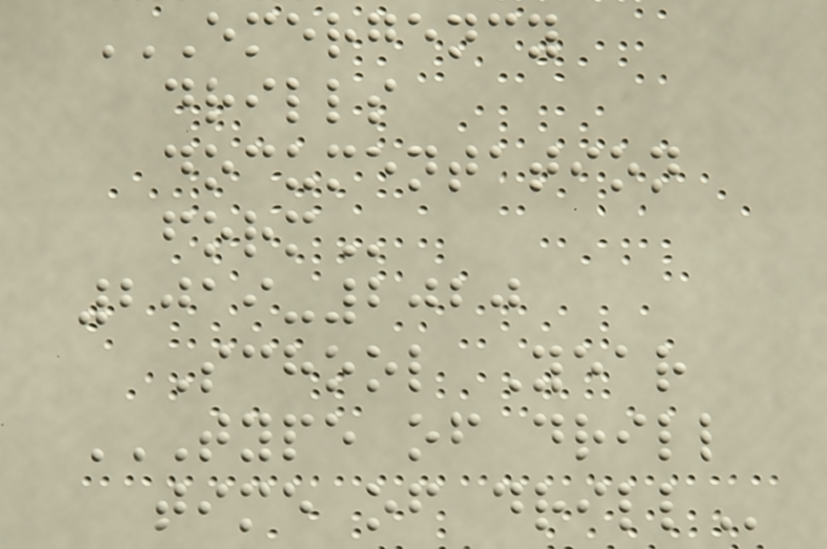EMERGENCY
DRILLS
DOCUMENTATION
FORM
2019-2020
School Year
TYPE OF DRILL
TIME OF DRILL
